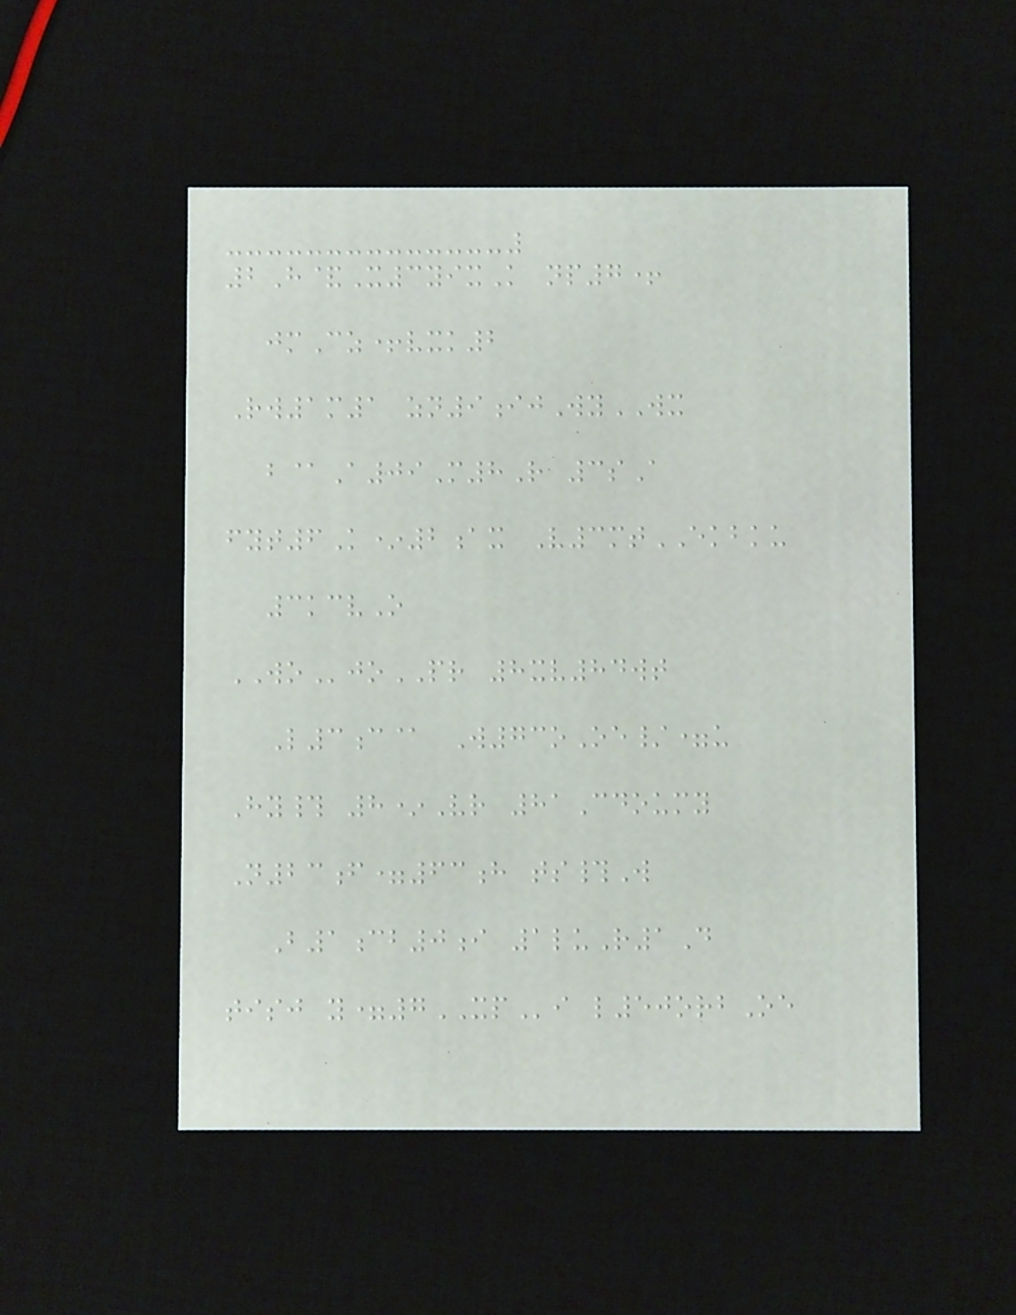2H&X3yixK np7+
jmCz+vxk2
Rw1m1 zn9ijWyWX
b@A09M8R 3sA
fyt6K*2ax V3mtEKBKU
3kcvO
WOjoPR 8xv84wt
L3c@ W73oOe/=u
Hy# 8*Vr 81Cdoumy
N23f=63h ts#W
B1cb0i 1luR1D
tisj y=7XPi l50orbOe
